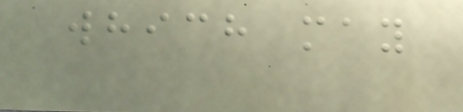which may
